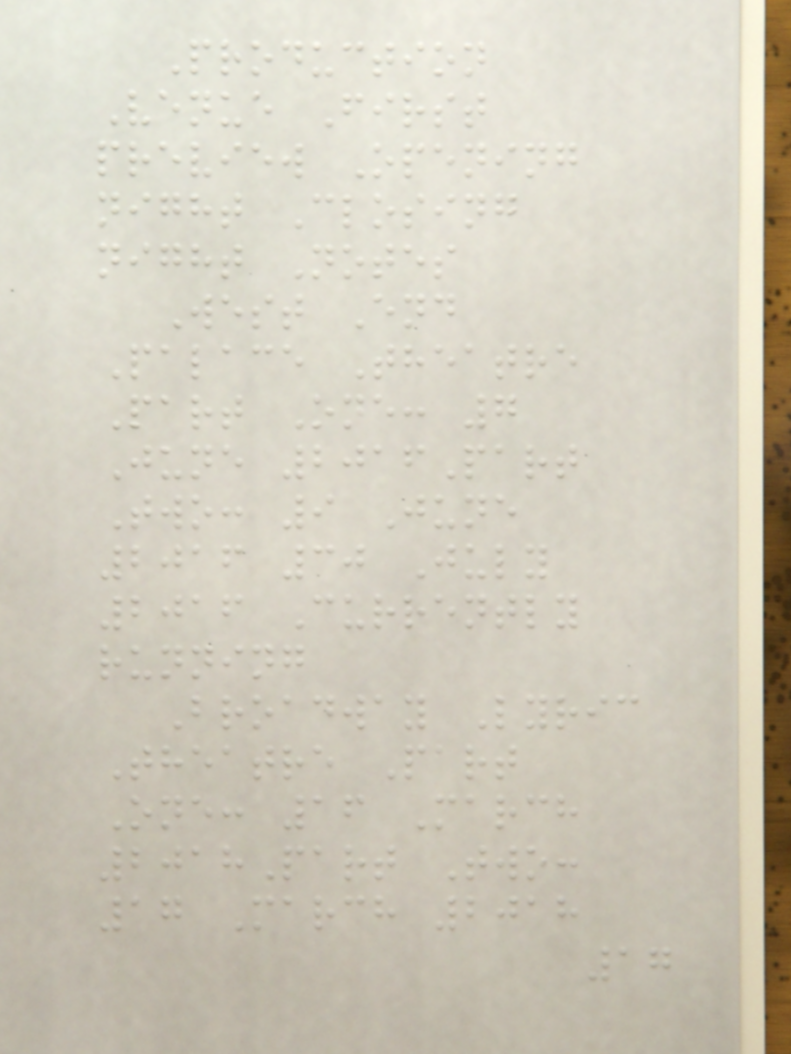Production
Venue First
preview Opening
night Closing
night Notes
West End
Palace Theatre
Part One: 7
June 2016Part
Two: 9 June
2016 30 July
2016 Currently
running
Broadway Lyric
Theatre Part
One: 16 March
2018Part Two:
17 March 2018
17
